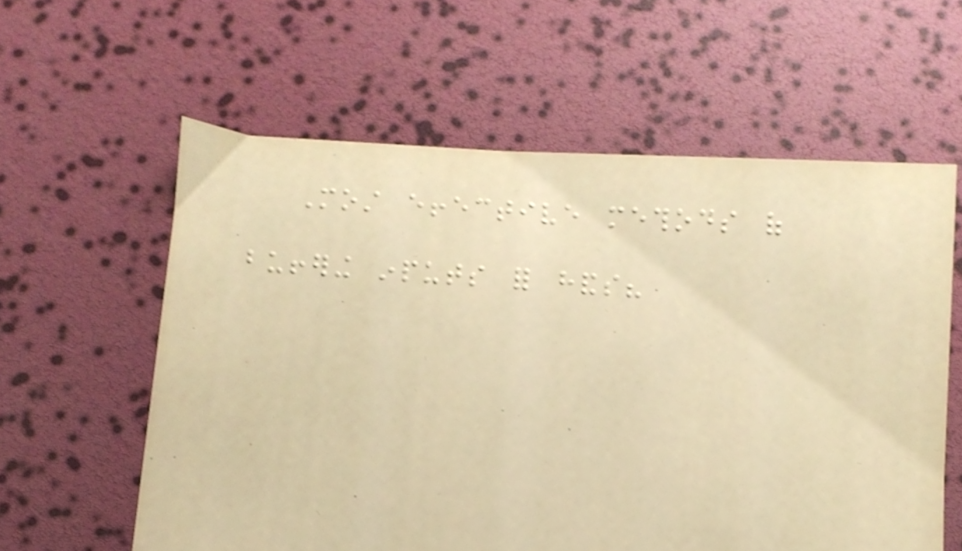Most effective methods of
buffering inputs for hands?
